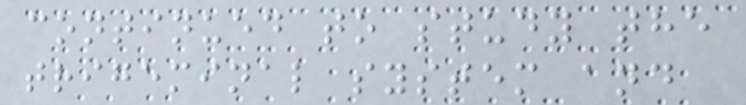continued to study the
trigeminal system and
